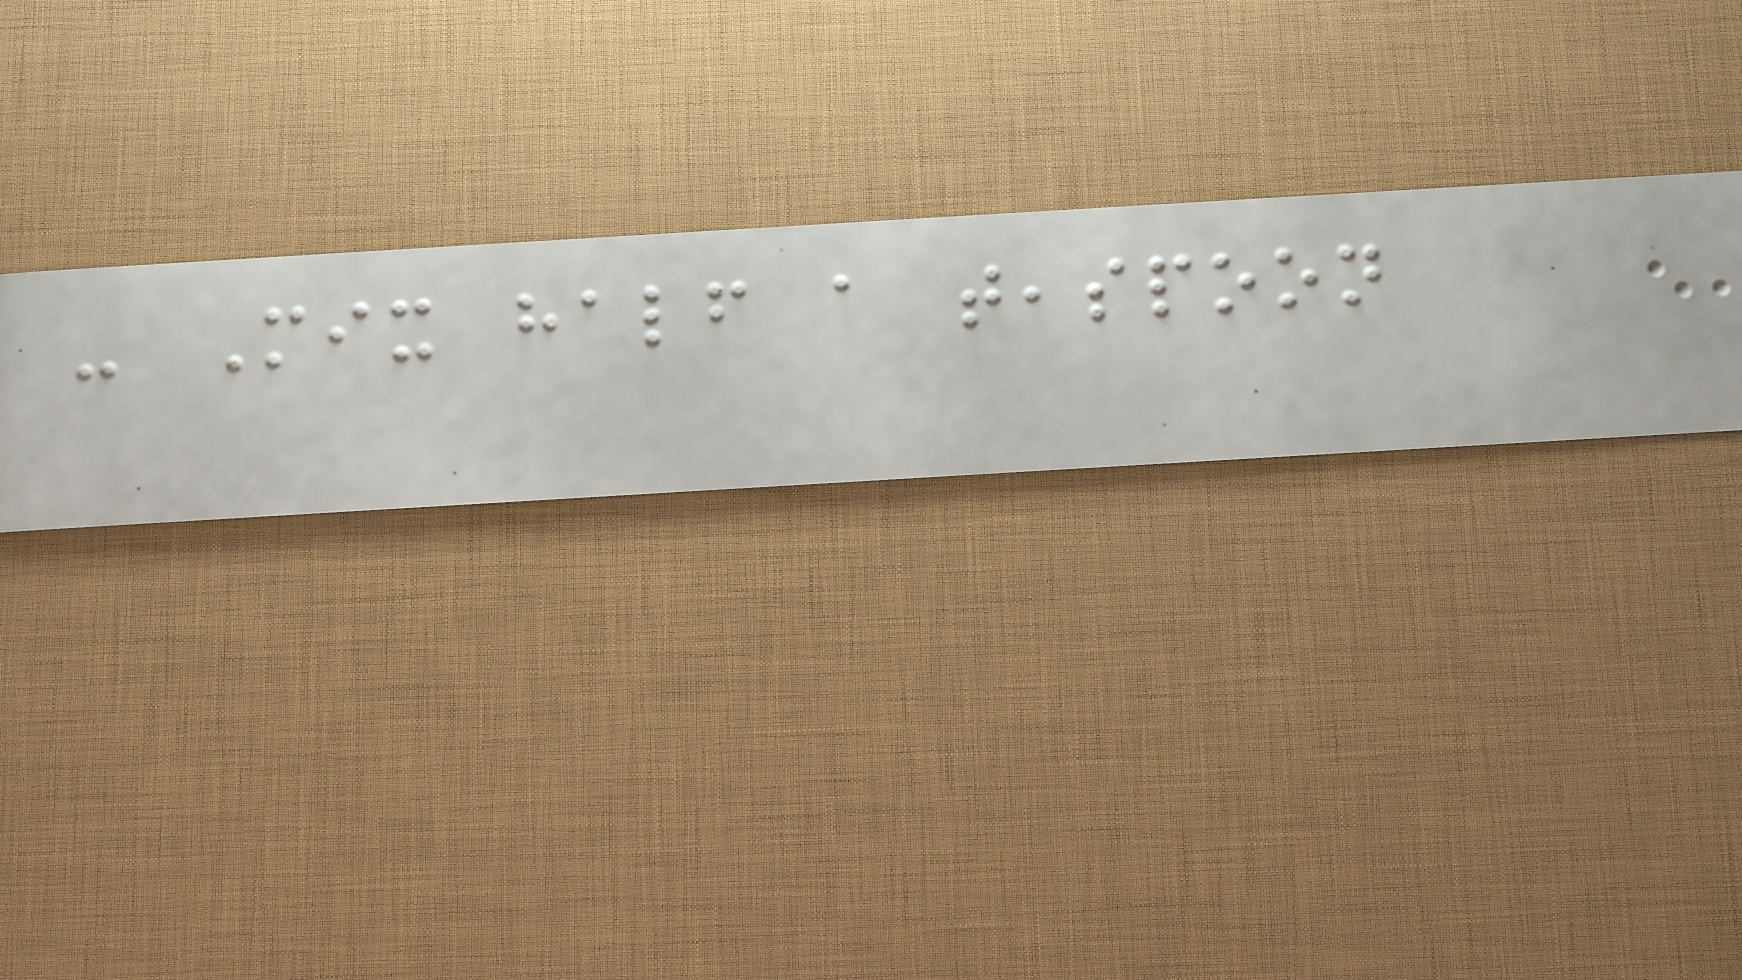- Mix half a teaspoon
